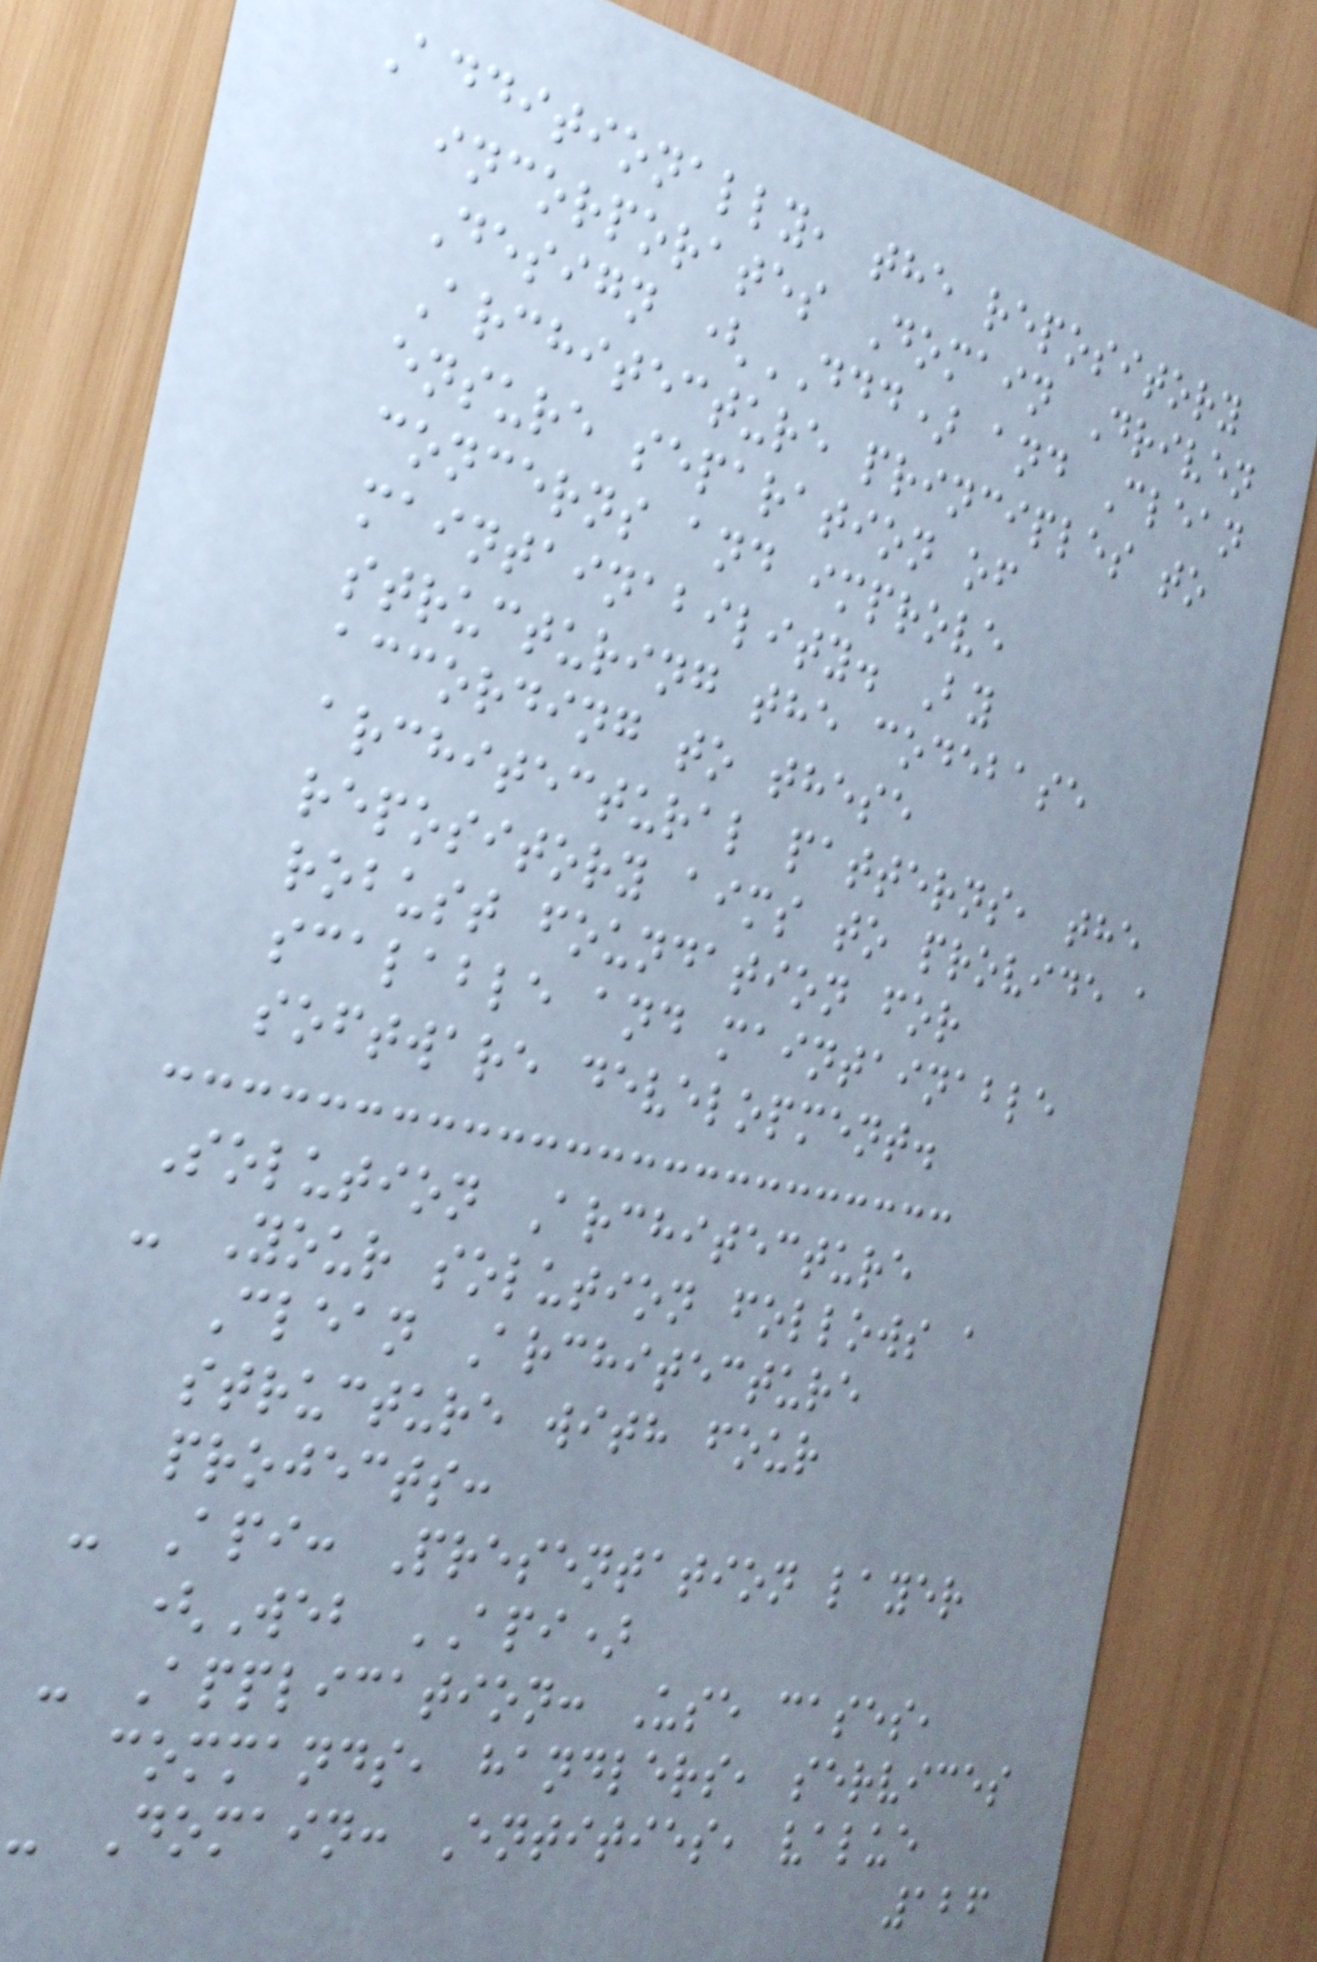Additionally, the repository
incorporates Domain Driven
Design (DDD) and Clean
Architecture principles to
ensure separation of
concerns and improve
maintainability. By
structuring the codebase
according to these
architectural patterns, the
repository aims to provide a
robust foundation for
scalable and maintainable
software development.
Solution Architecture
- Your solution follows a
Clean Architecture
structure with four
projects:
- Api: Presentation layer
(Web API)
- Application: Use cases,
commands, handlers, services
- Domain: Entities, value
126
